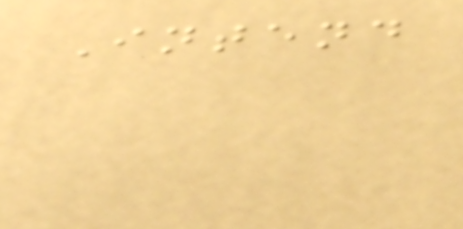Intend
